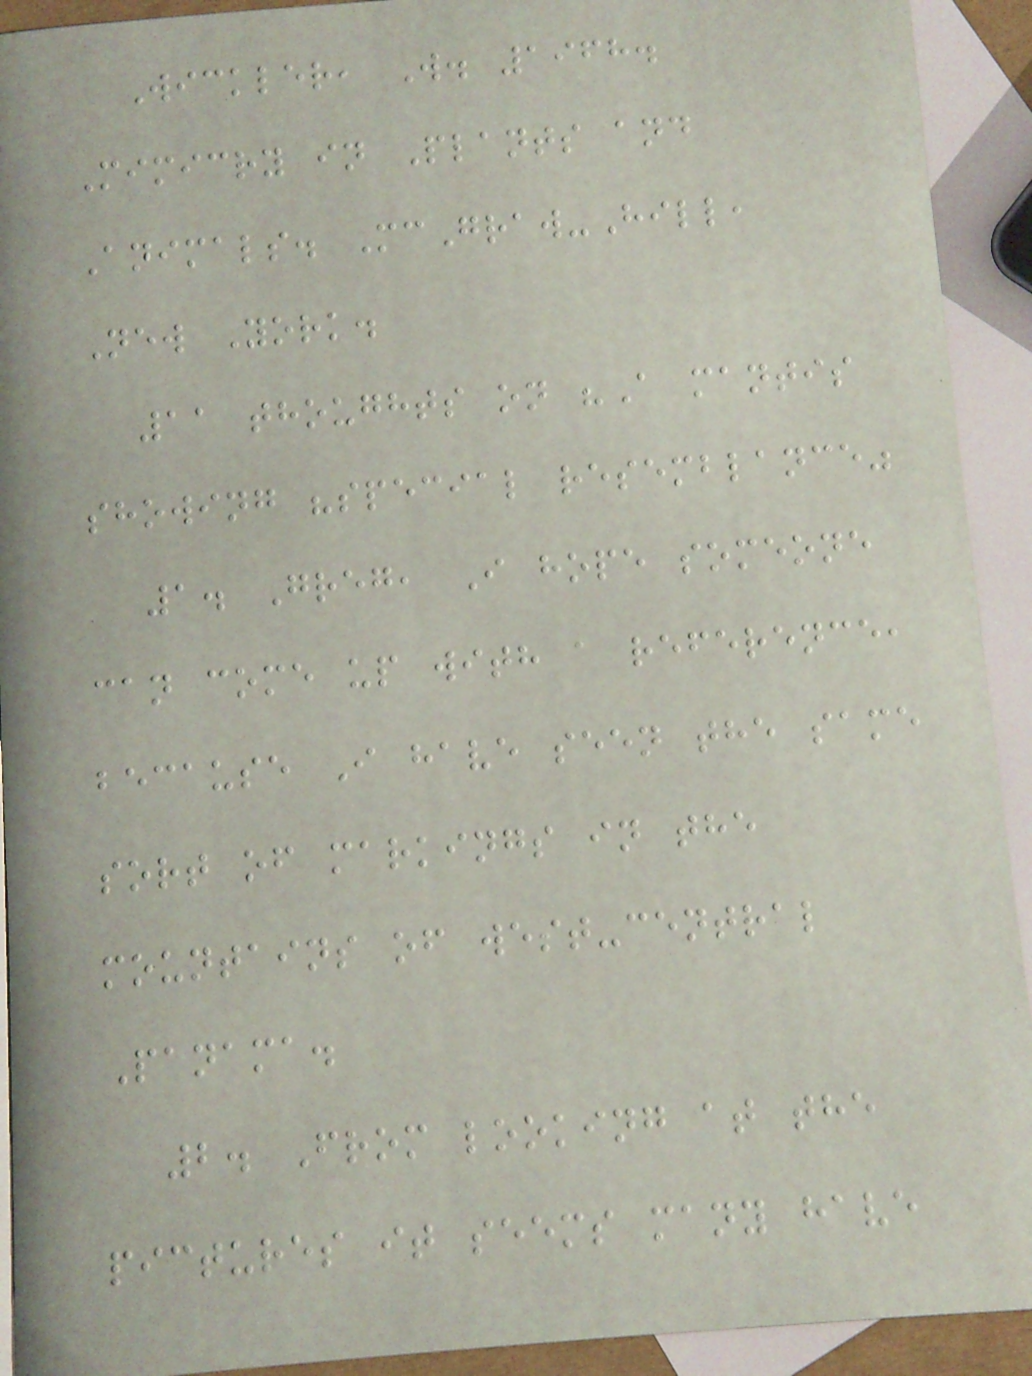Wickler, W. 1968.
Mimicry in Plants and
Animals. McGraw-Hill,
New York.
11 thoughts on "A mantis
showing "special resemblance"
1. Greg, I hope someone
can come up with a reference,
because I have seen the same
sort of markings in the
mountains of west-central
Panama.
2. From looking at the
pictures it seems many have
